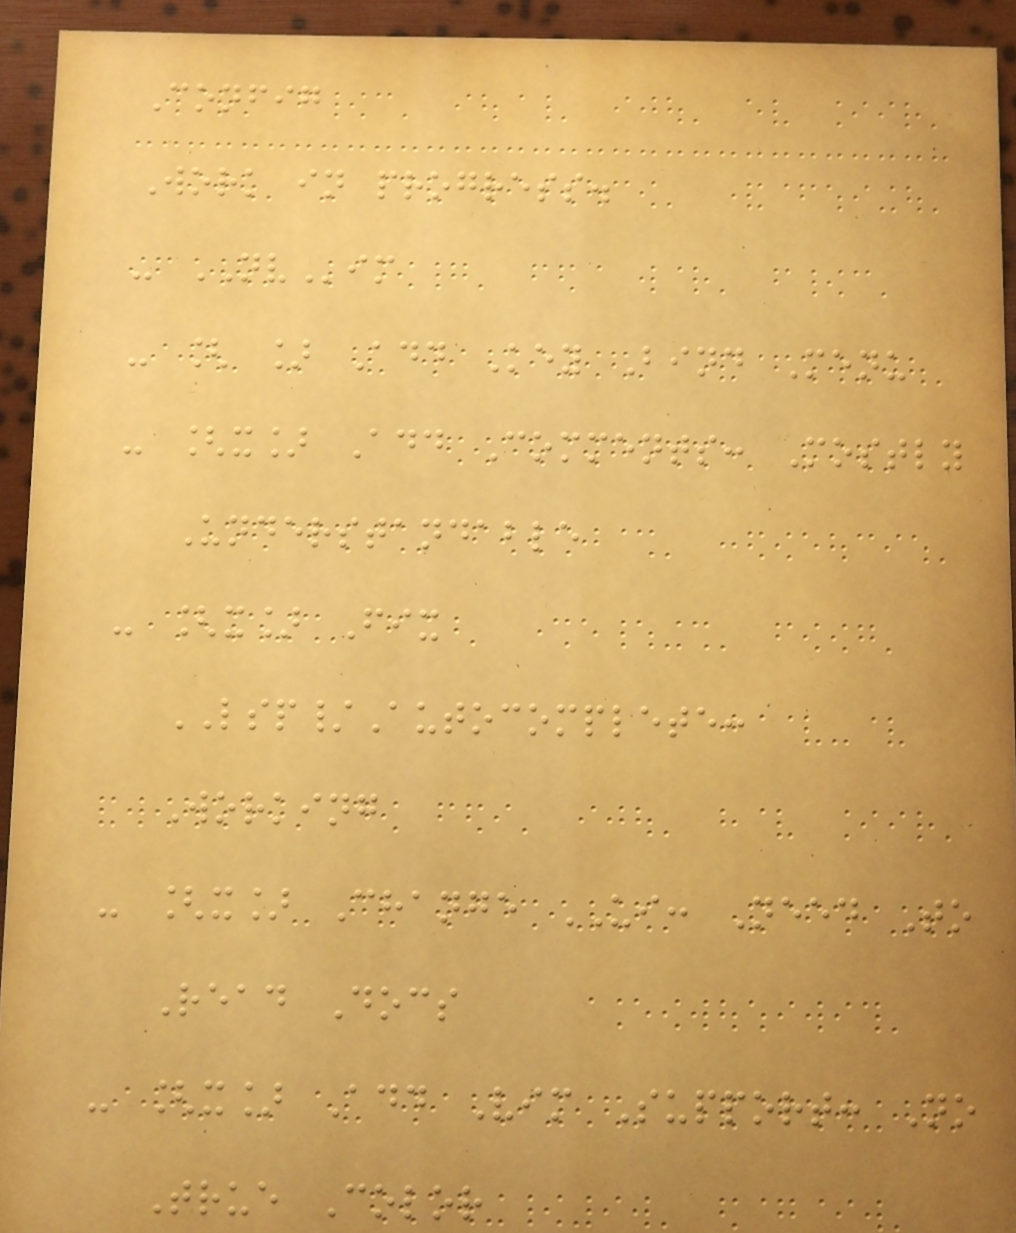Config
Work in progress.
- NVim
- [ ] Add Key Bind Menu
- [x] Add Comments: Mostly
Understandable
- [x] Fix
LSP/Autocomplete:
Working
- [x] Change UI: Need To
Read Docs
- [x] Add Vim Support: No
True Color
